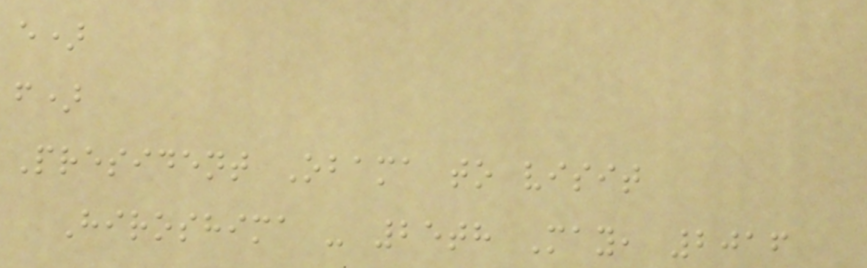e)
f)
President Obama to visit
Hiroshima - 25th May, 2016
